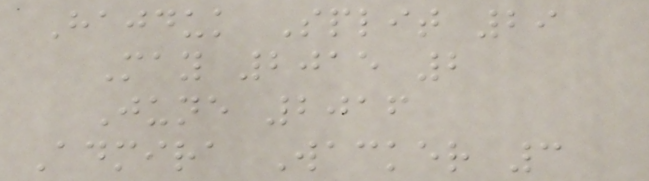Hajduk Split 29
May 2015 2
June 2016
Admira Wacker 3
